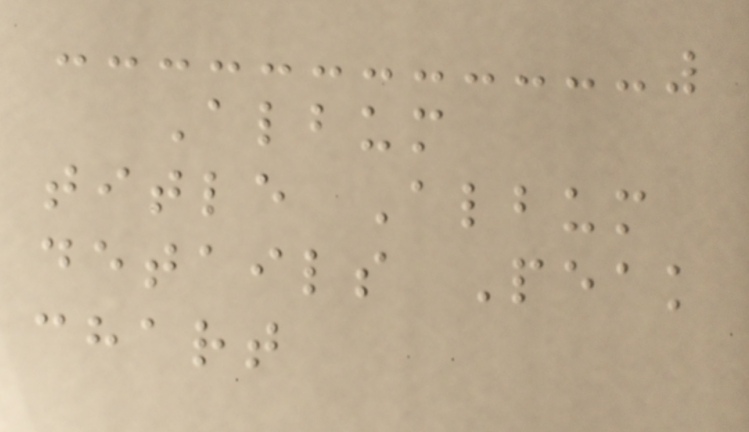Album
title Album
details Peak
chart
